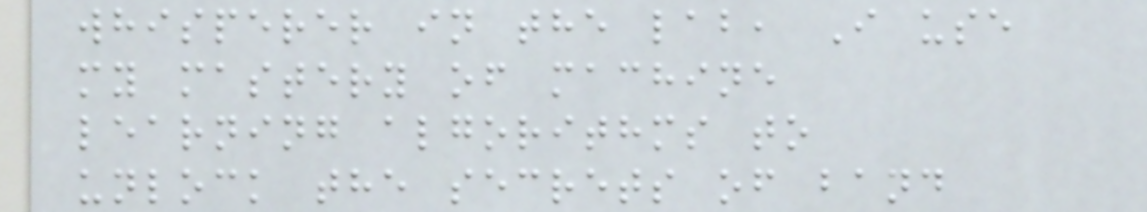whisperer in the lab, I use
my mastery of machine
learning algorithms to
unlock the secrets of band
